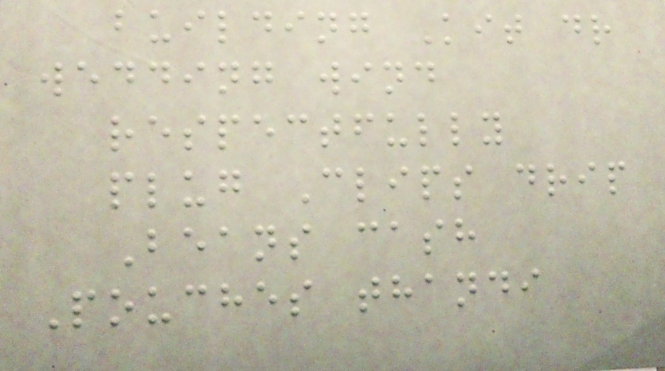building Kit dr
wedding wind
respectfully
plug Clips drip
Beans cash
Pouches thandi
